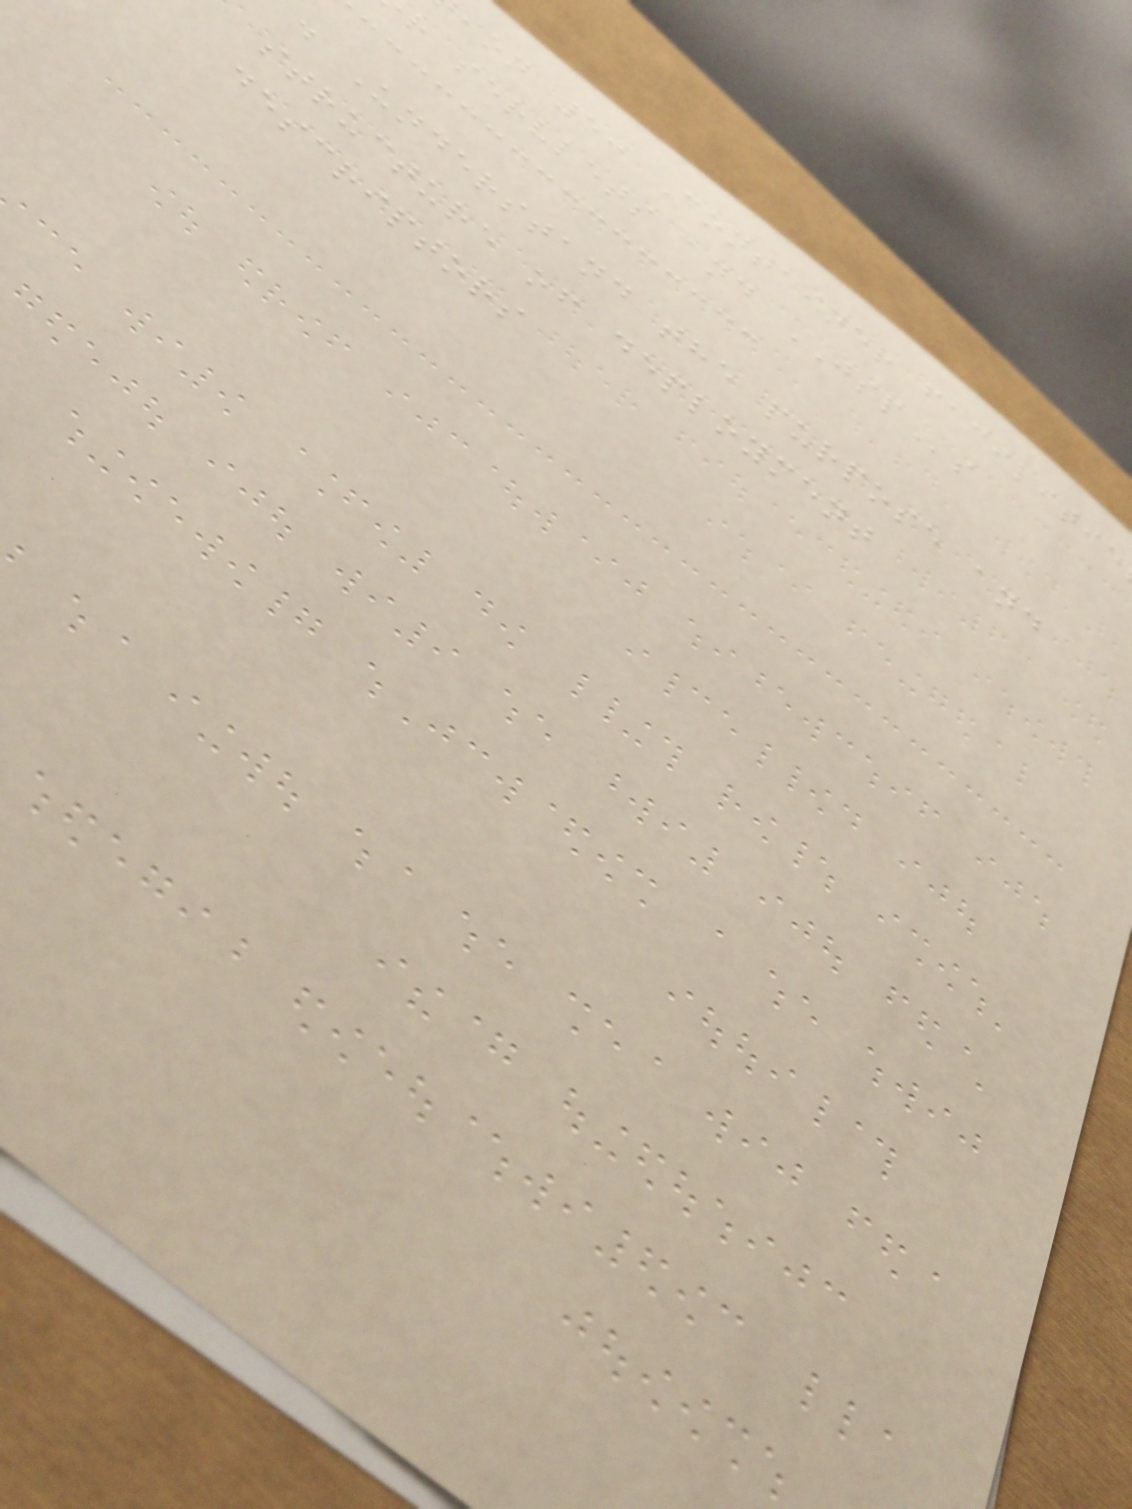ion 5: Container facilitie
r servlets and JSPs
. Understand the purpose and
structure of deployment
descriptors
